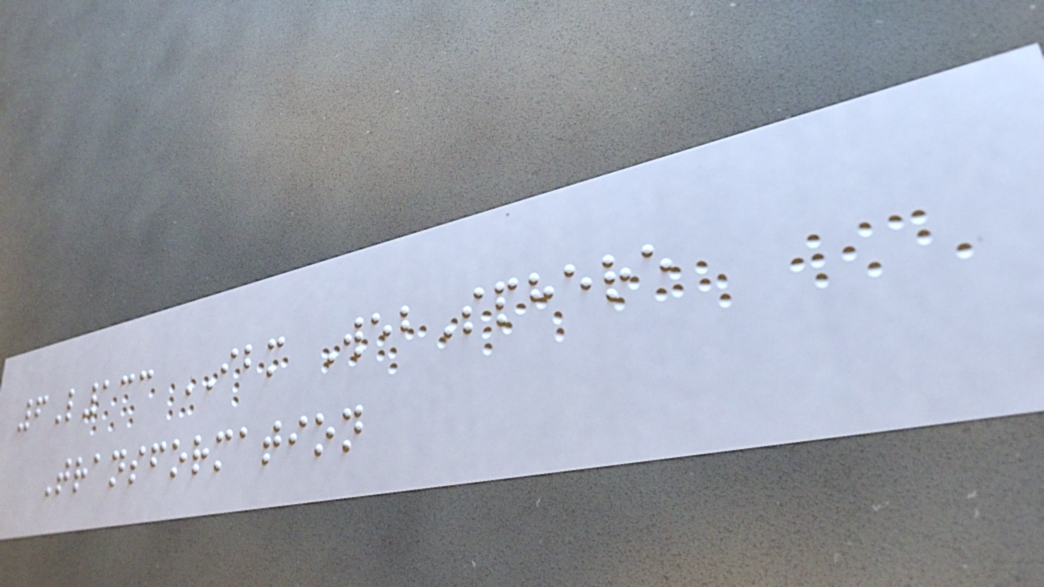6L133 IBM WebSphere
Transformation
